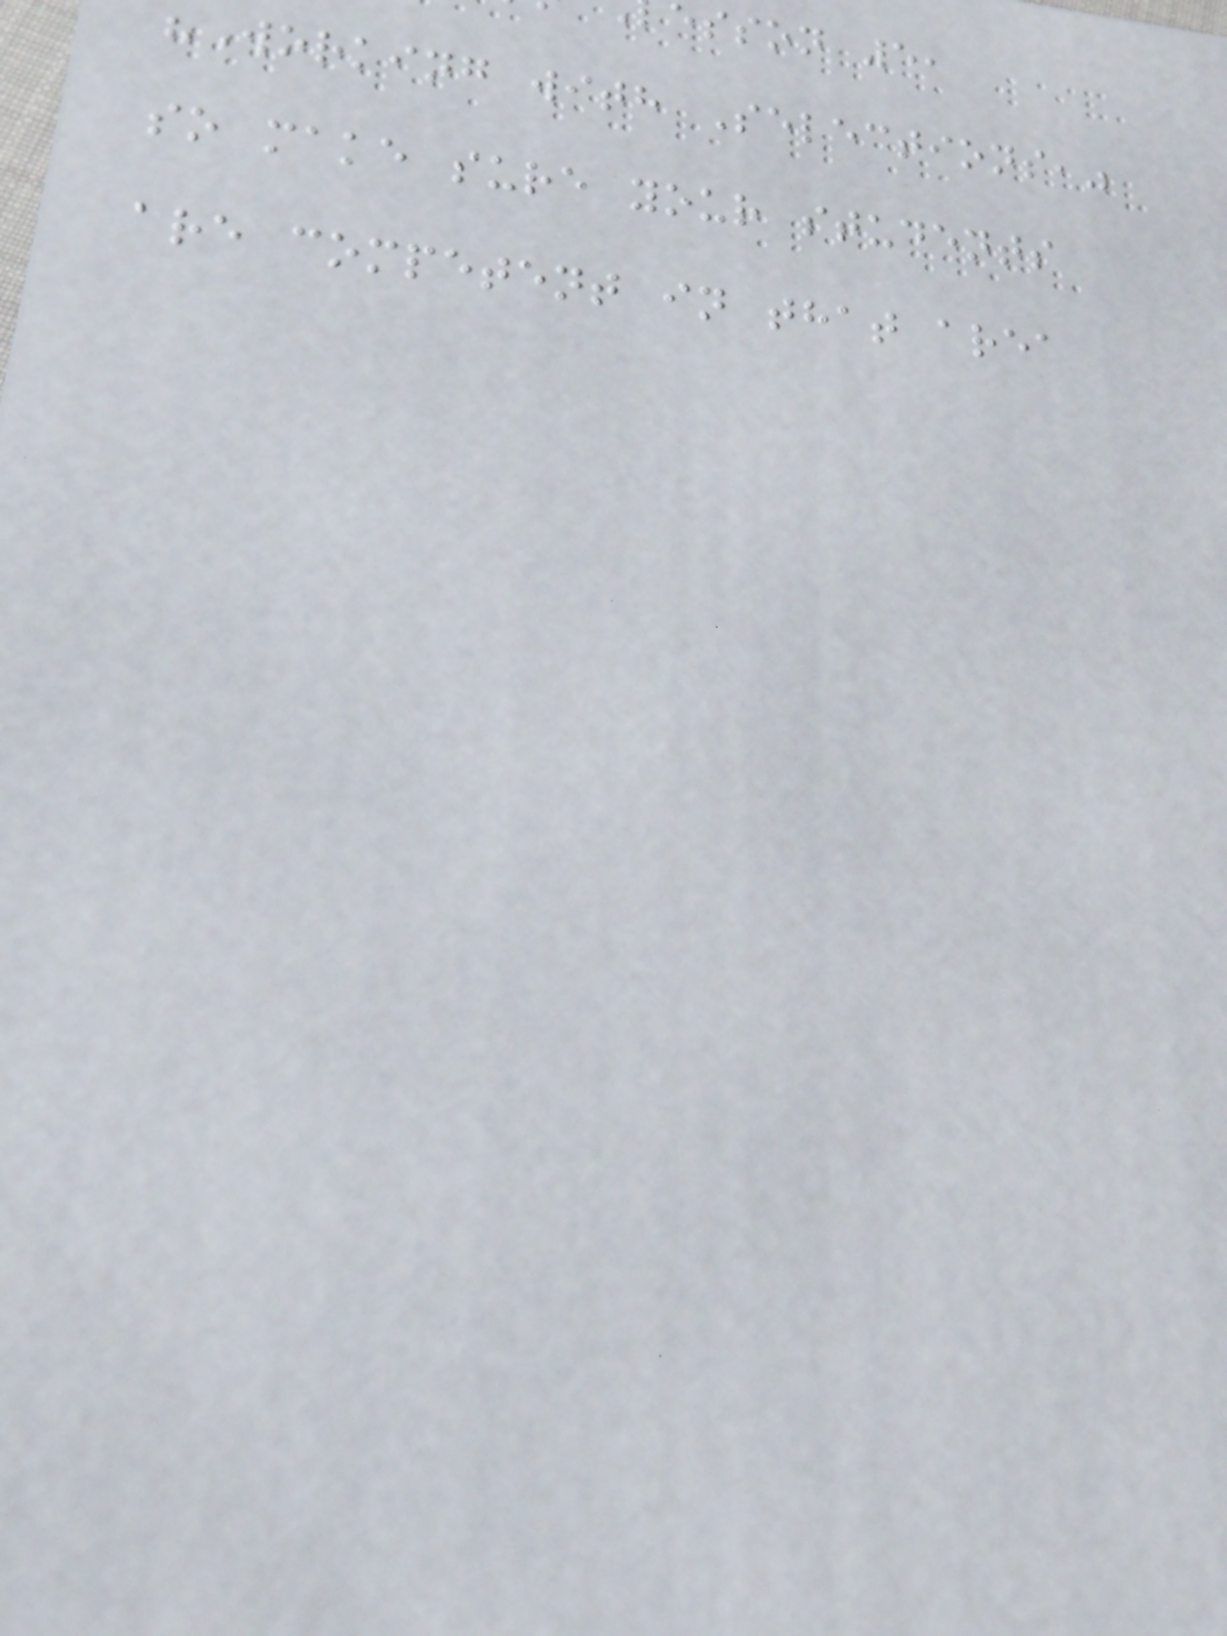esson 5,
"Working with Selections,"
so make sure your students
are competent in that area
